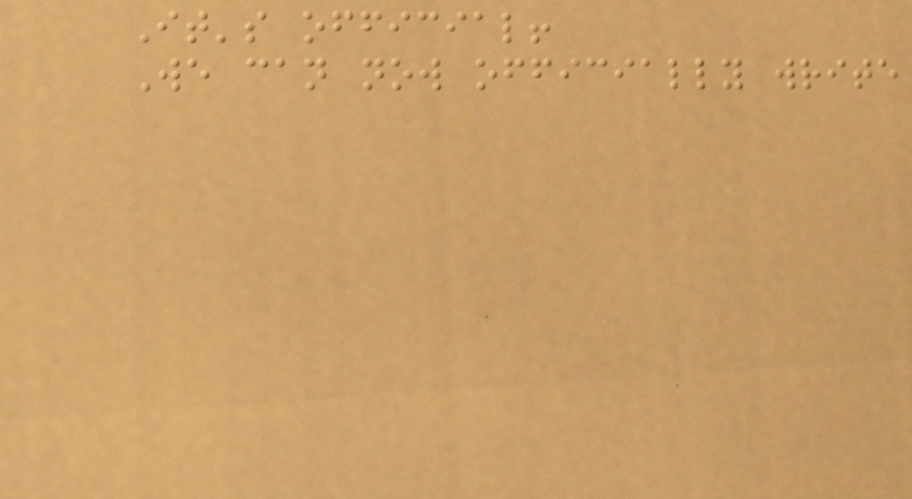It's official!
We can now officially write
